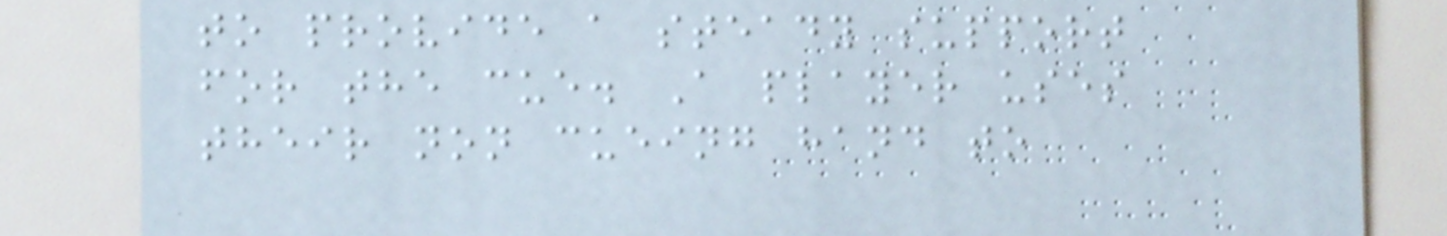to provide a steady support
for the cue. A player uses
their non cueing hand to
